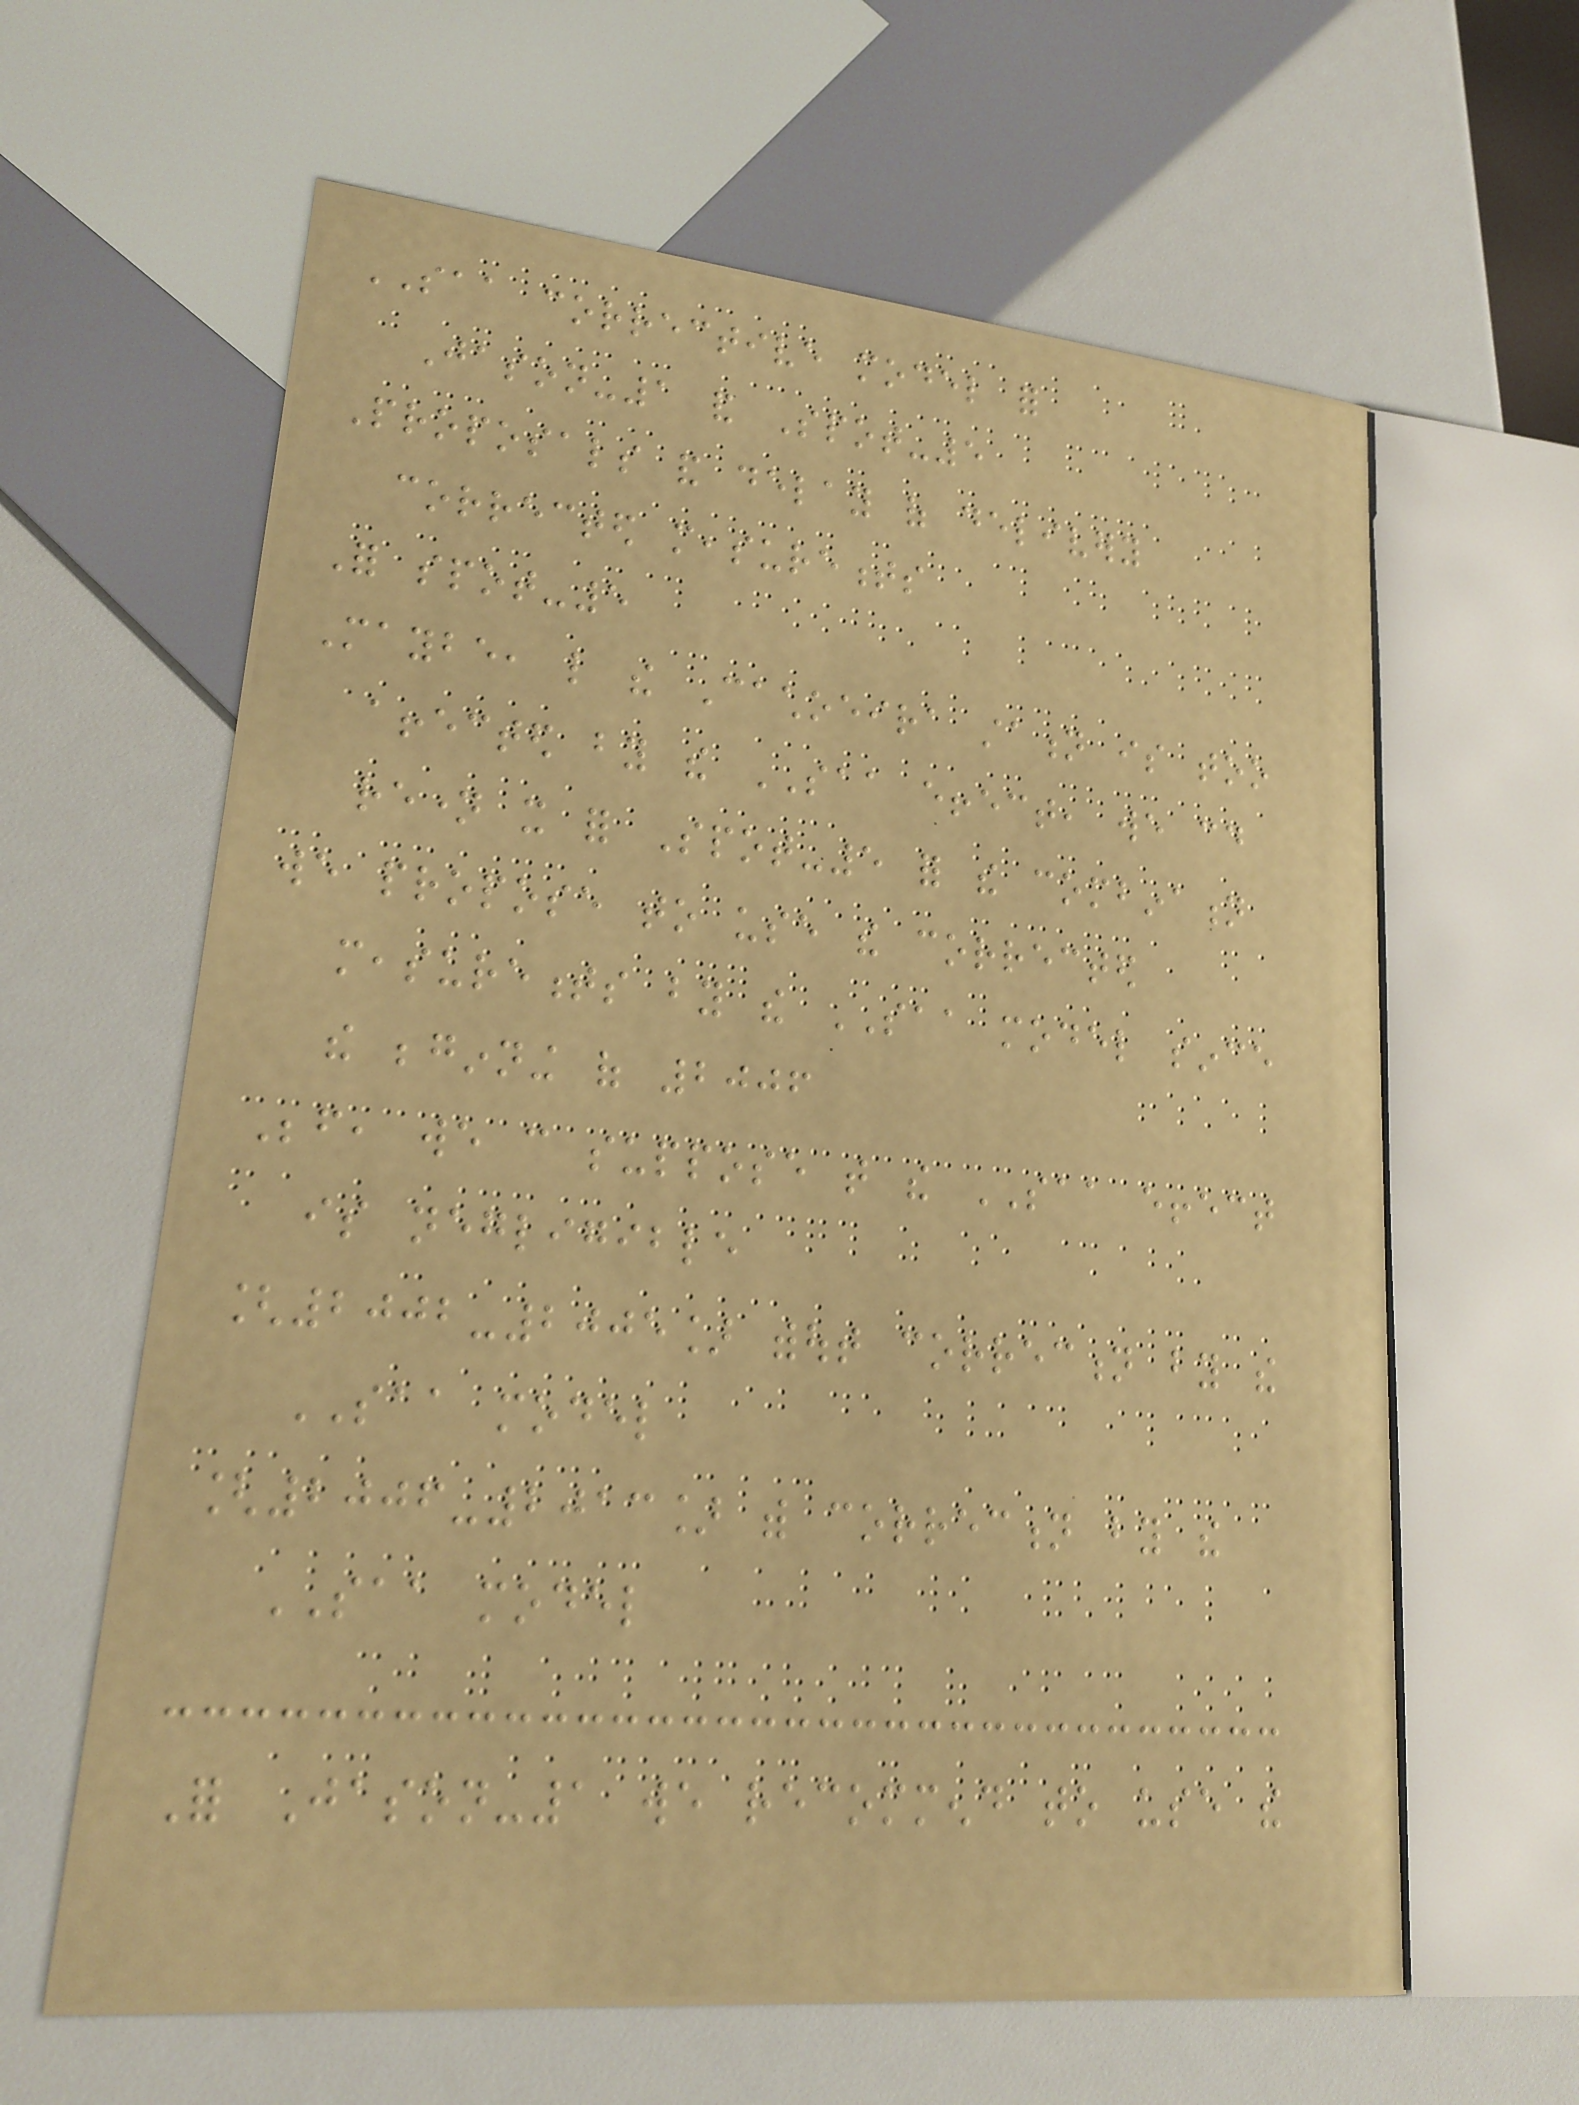SAA corrective model for
Jason-1 and Spot-5
Proposals and delay of delivery
corrected measurements
For spot-5
Maybe, like the Cachoeira station is too
affected by the SAA effect, we could
rename it for Spot-5 for the combination
we propose to use the corrected
measurements by the SAA model since
the beginning of 2006
Before, we can suppose that the SAA effect
is negligible
[2002-2005] without correction by the
SAA model
[2006-2013] with correction by the
SAA model
For Jason-1 we recommend to use the
